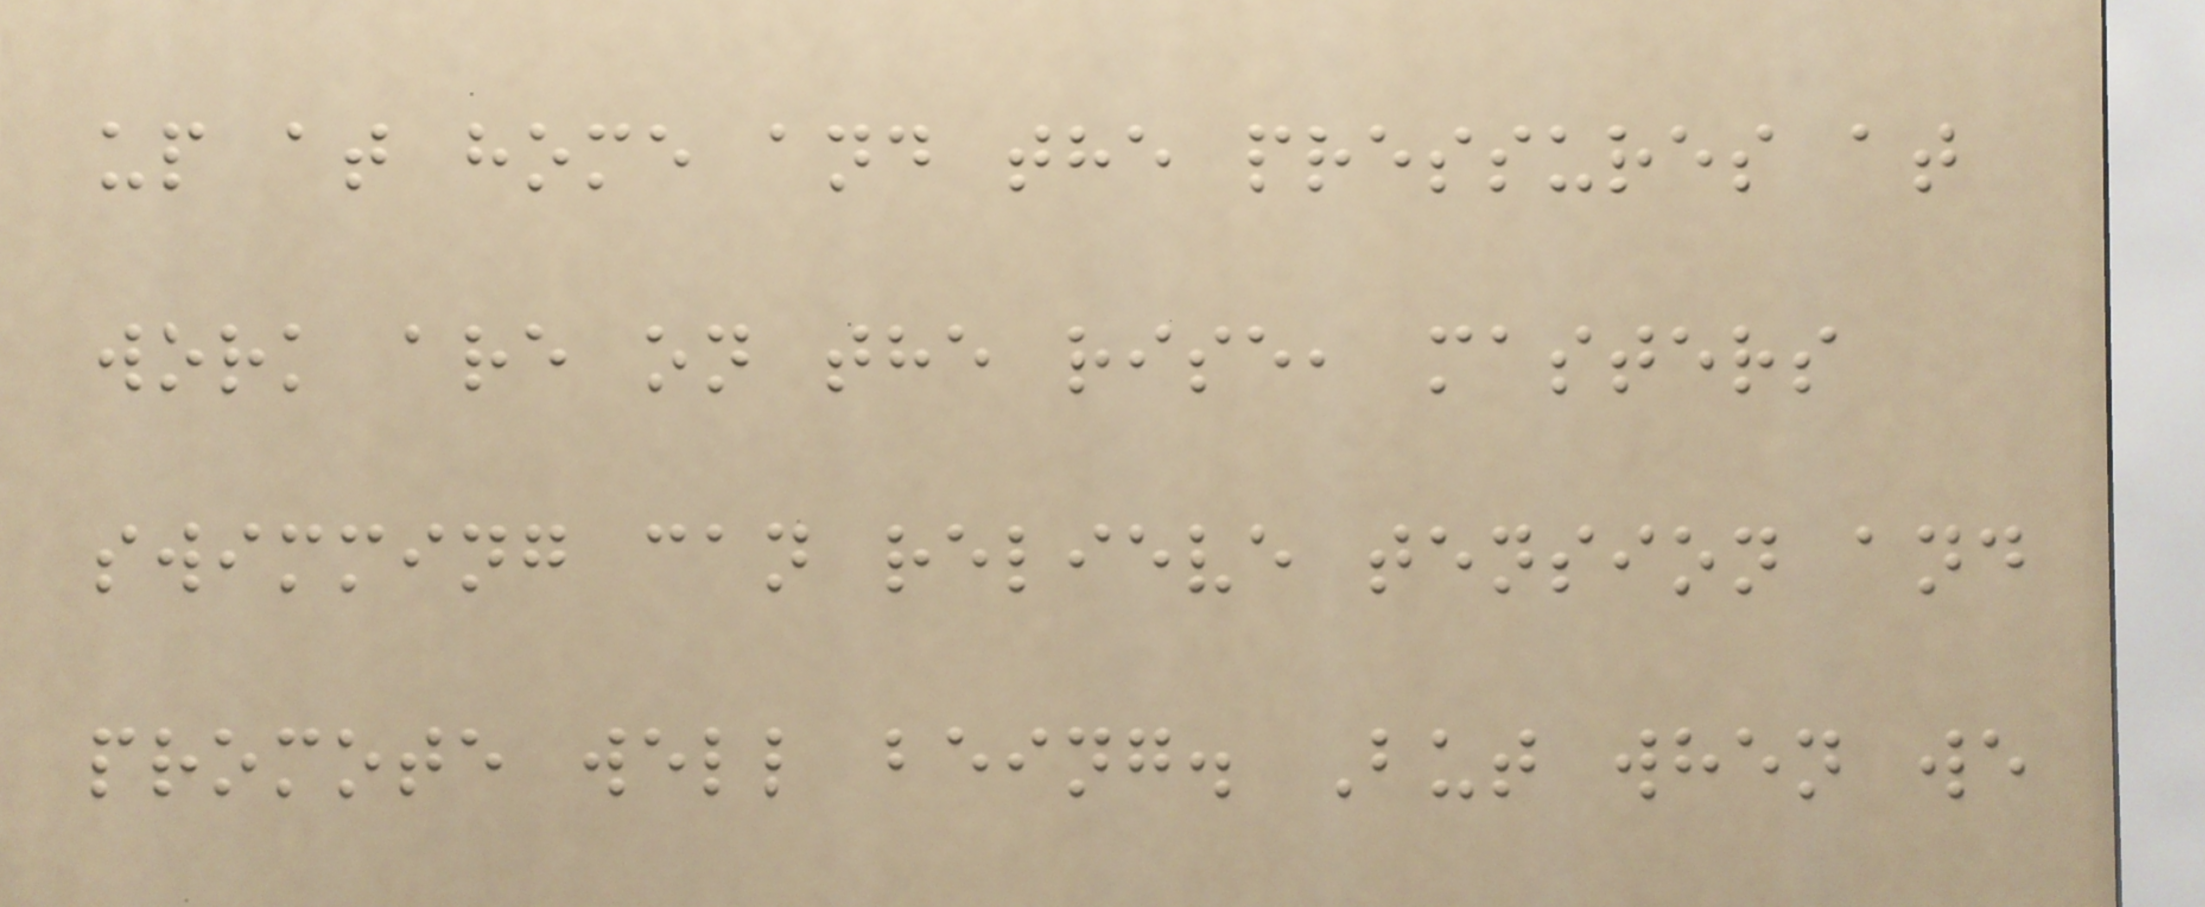up at home and the pressures at
work are on the rise, masters
swimming can relieve tension and
promote well being. But when we
